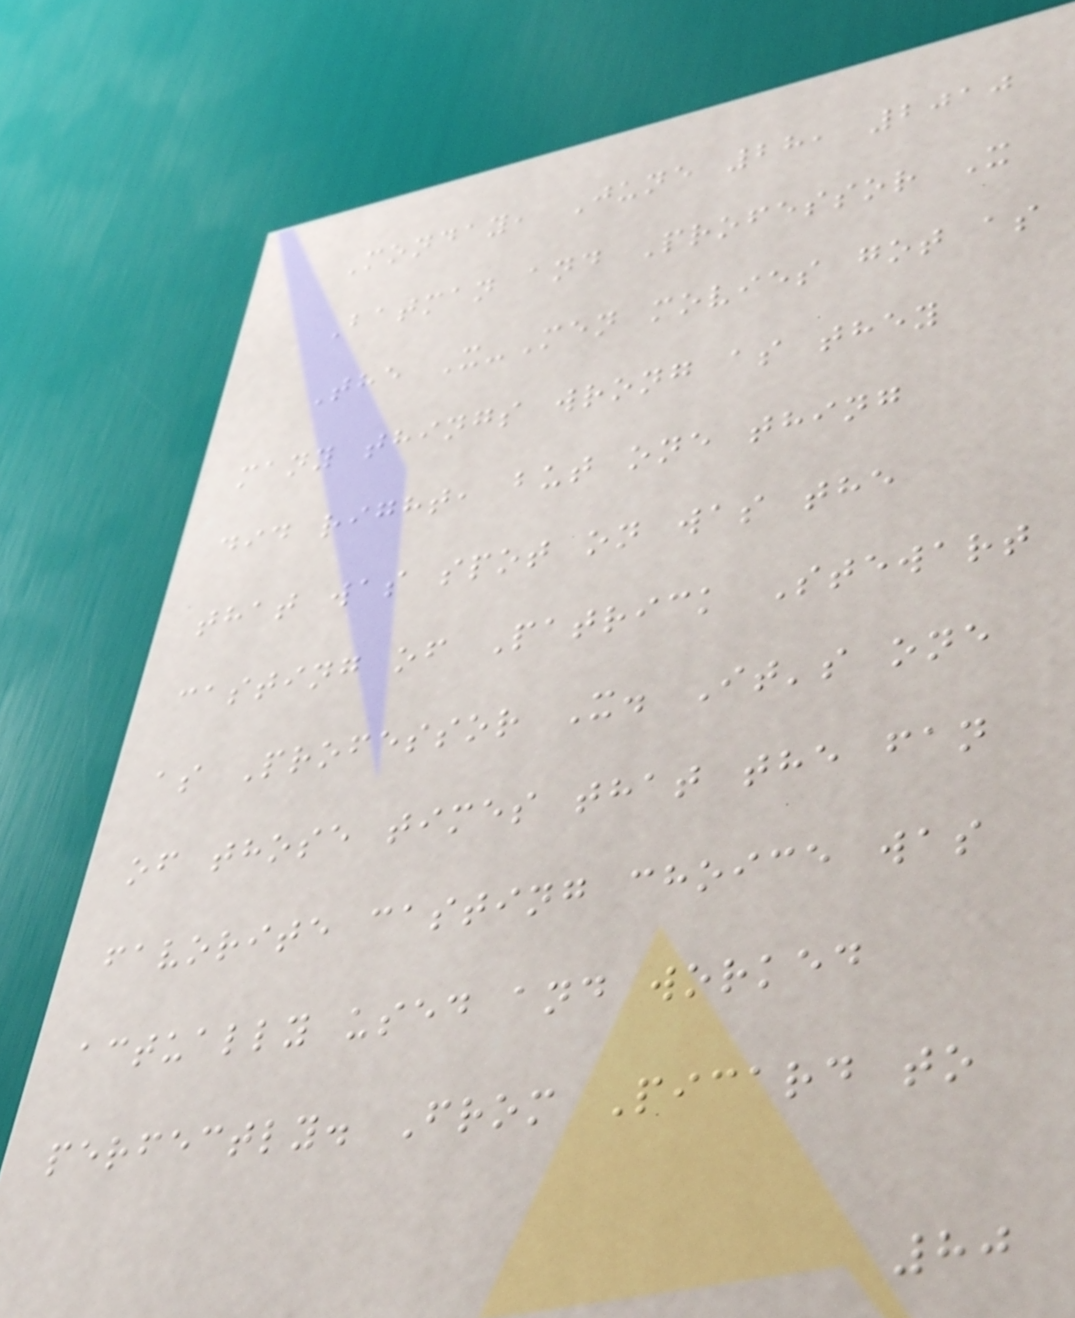Monday, June 28, 2010
Batman and Professor X
The X-Men movies got as
many things wrong as they
did right, but one thing
that was spot on was the
casting of Patrick Stewart
as Professor X. It's one
of those times that the fan
favorite casting choice was
actually used and worked
perfectly. From Picard to
80
